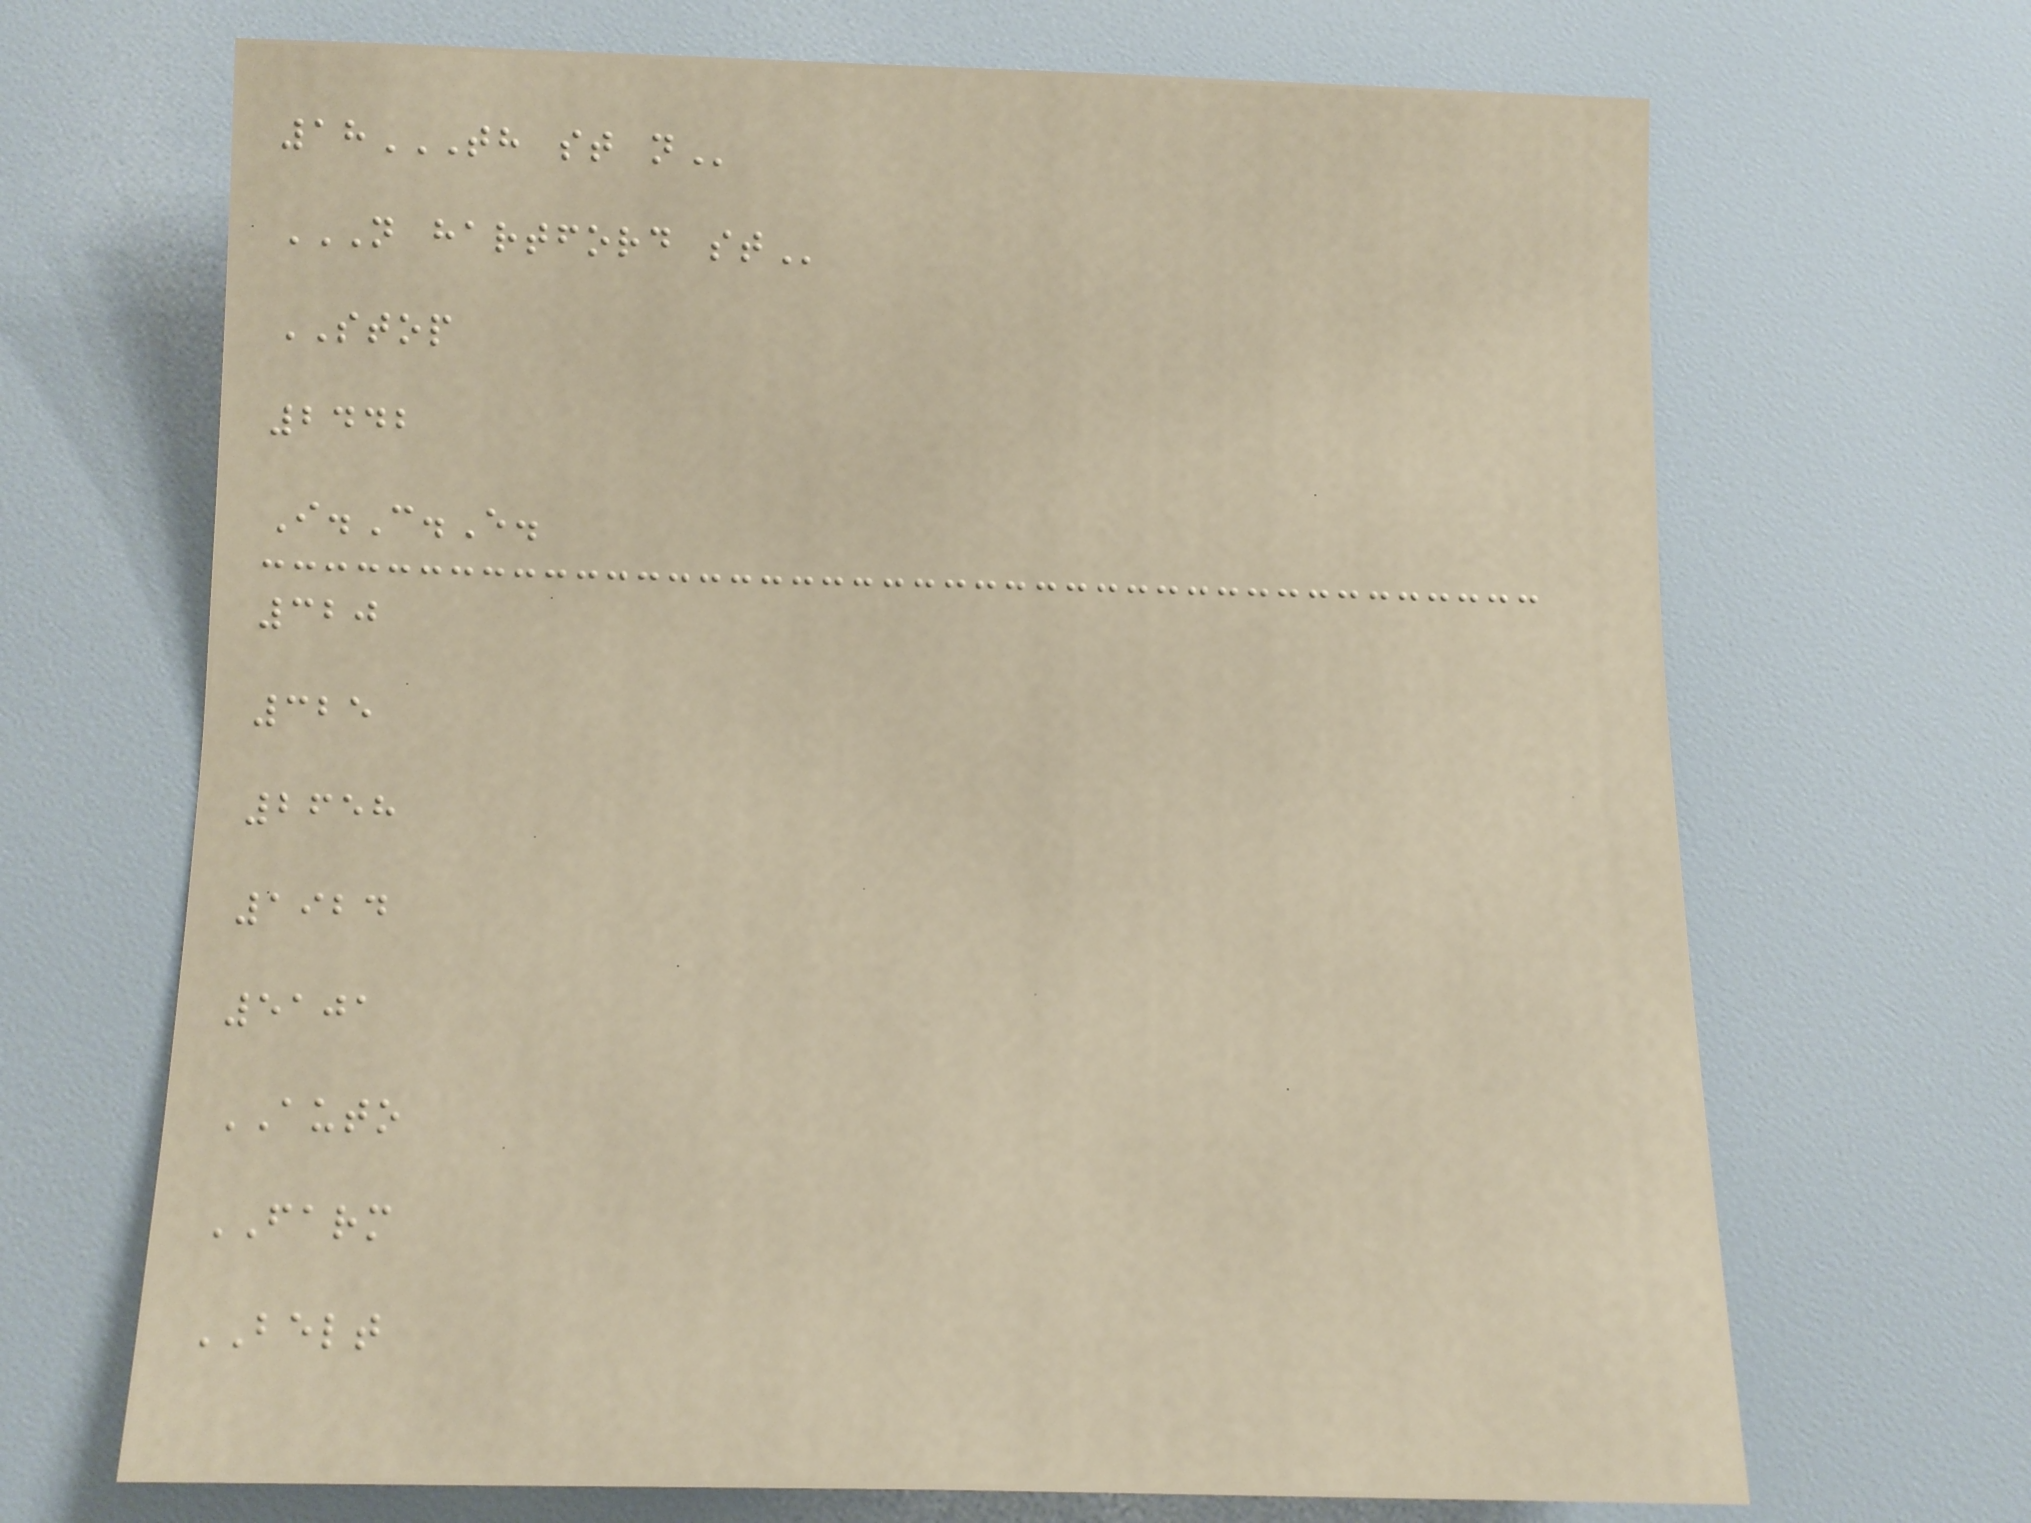18TH ST N
N HARTFORD ST
STOP
2442
I.C.E.
320
325
2658
1924
5101
AUTO
FARM
BELT
